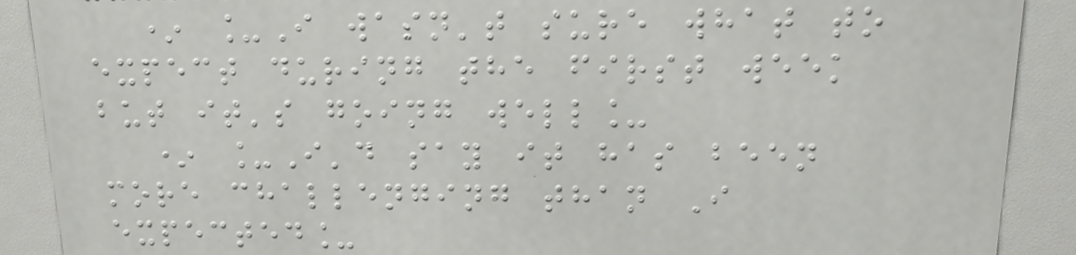* _I wasn't sure what to
expect during the first week
but it's going well_
* _I'd say it has been
more challenging than I
expected_
